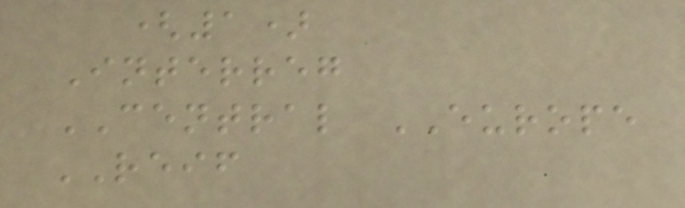(1)
Interreg
CENTRAL EUROPE
REIF
